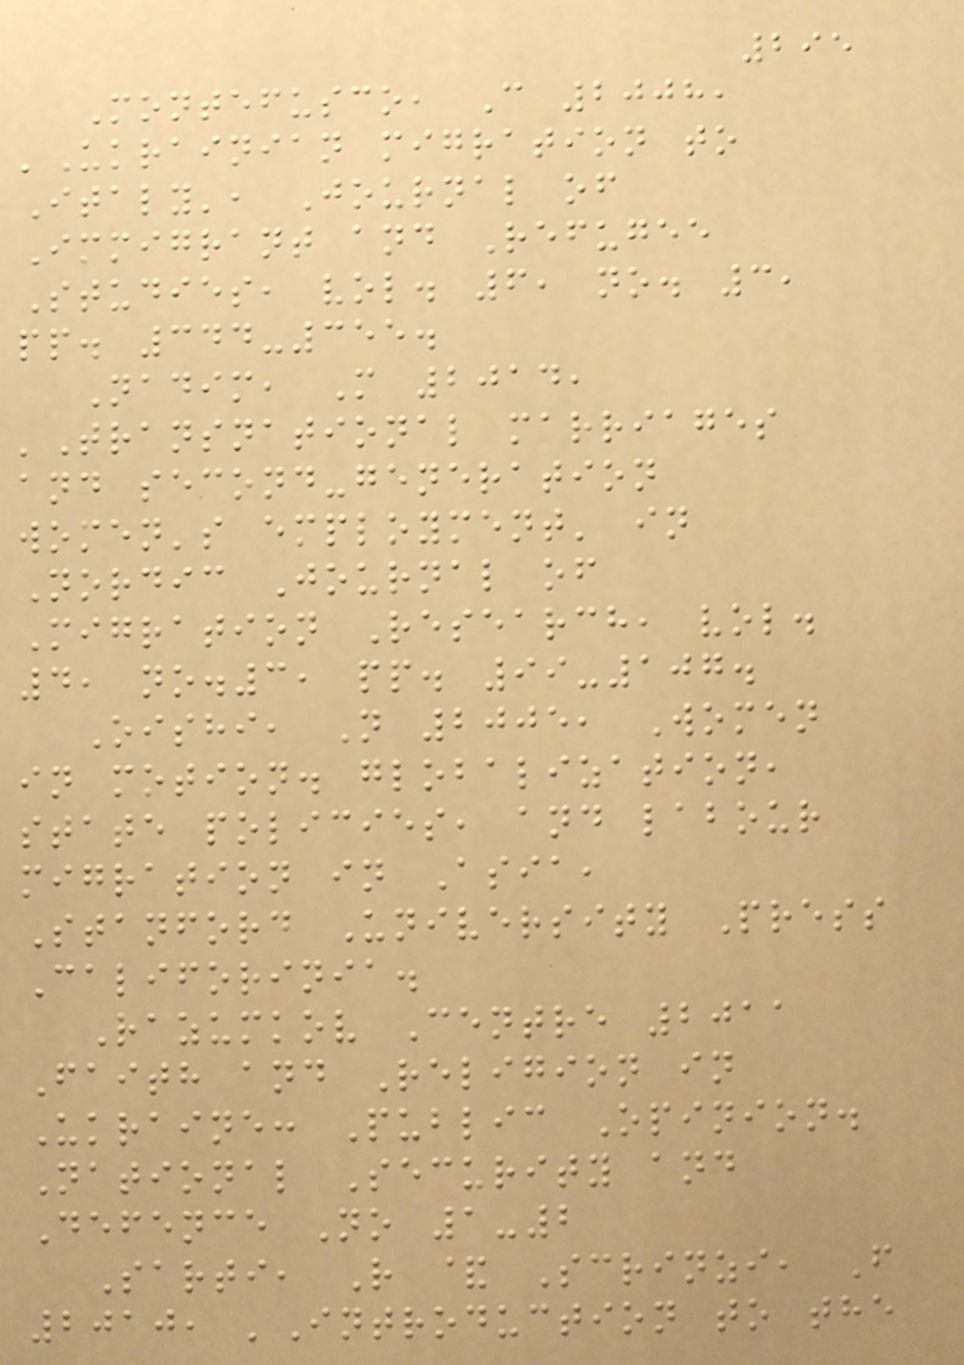295
Montefusco, C 2008,
'Ukrainian migration to
Italy', Journal of
Immigrant and Refugee
Studies, vol. 6, no. 3,
pp. 344-355.
Nadim, M 2014,
'Transnational marriages
and second-generation
women's employment' in
Nordic Journal of
Migration Research, vol.
4, no.3, pp. 99-107.
Oishi, N 2005, Women
in motion. globalization,
state policies, and labour
migration in Asia,
Stanford University Press
Califorinia.
Razumkov Centre 2011
Faith and Religion in
Ukraine: Public Opinion.
National Security and
Defence No 1-2
Sarti, R & Scrinzi, F
2010, 'Introduction to the
